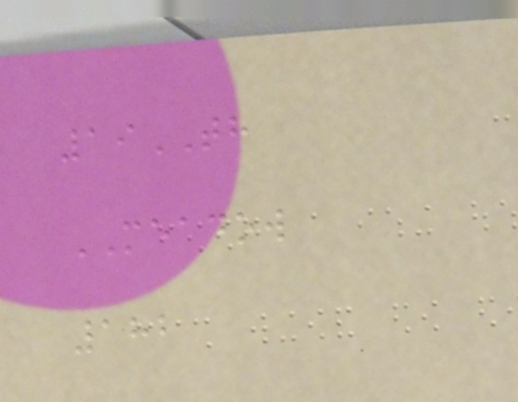19TH
MEADOW
182
